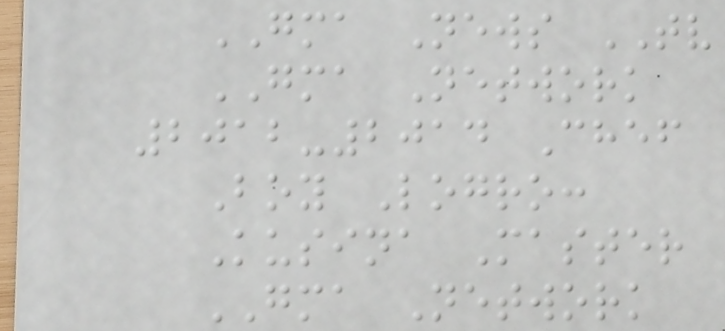GMA News TV
GMA Network
2012-2014 Chef
Boy Logro:
Kusina Master
GMA Network
